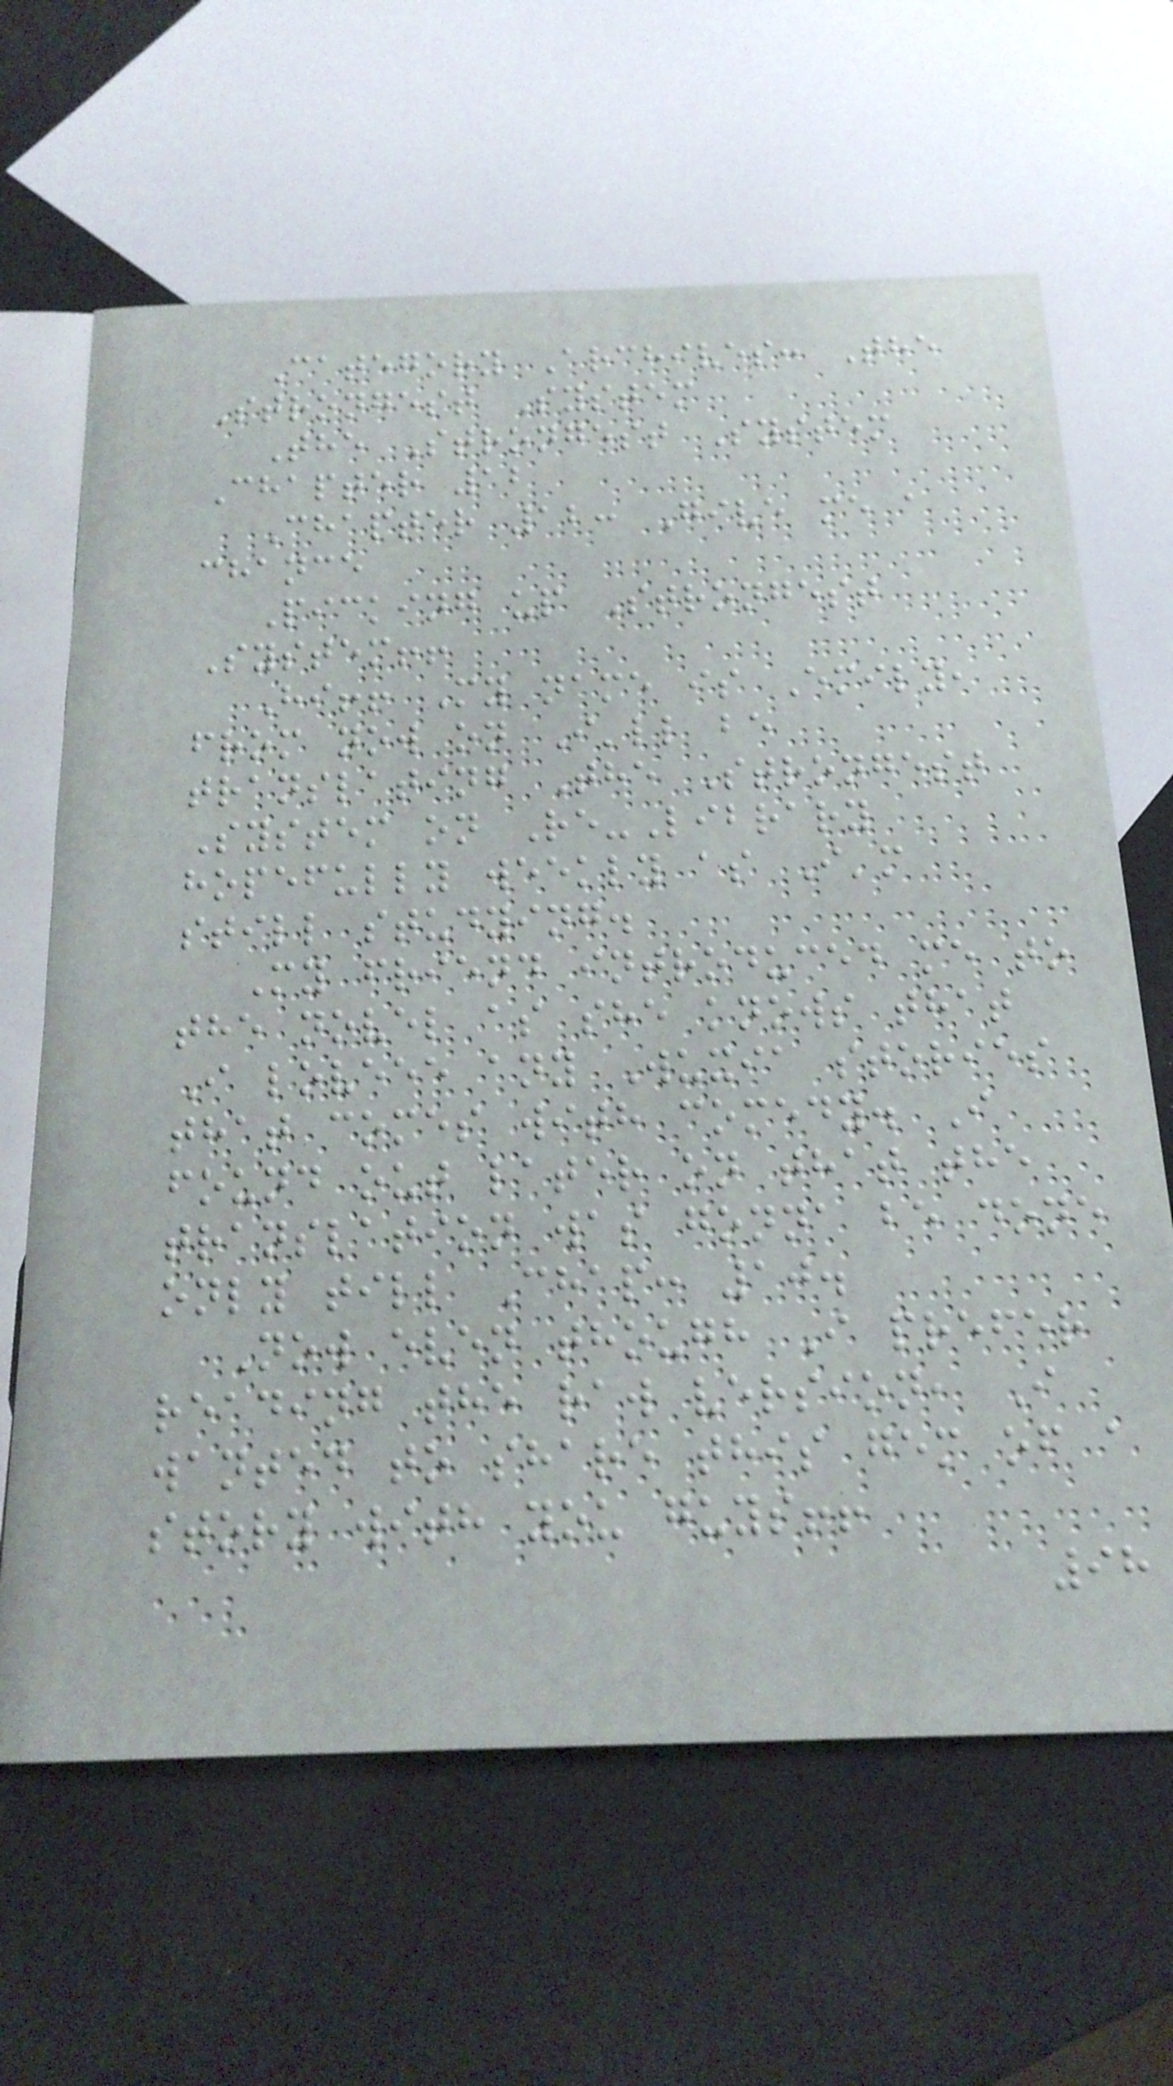Category Archives: The
Strongest System
The Strongest System
Chapter 12
Chapter 12: Give me a
chance
Picking up Strongest
System!!
Hi!! My name is Emily,
from now on I'll be
translating The Strongest
System on Re-Library
hopefully weekly as I'm
still studying.
My friend introduced me to
the novel as she knows that
I loveee any Wuxia stories
that comes with comedy. I
found out later on that the
translation was gonna be done
only till Chap: 10.
Now even though I prefer
reading the raw version, I
wanted to share this gem of a
story with you guys!!
98
